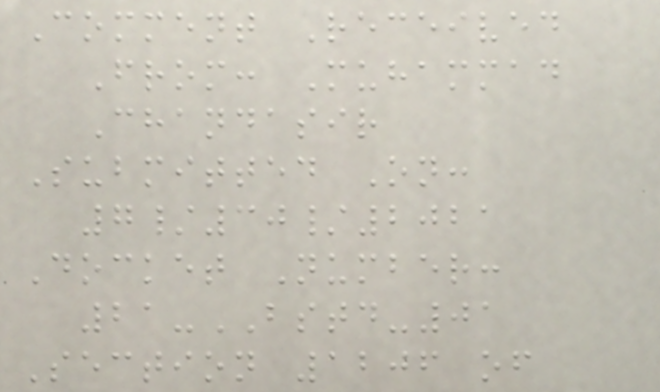Comment Received
From: Muhammad
Chandasir
Submitted On:
7/30/2021
Docket Number:
21-BSTD-01
Section 1206 of
